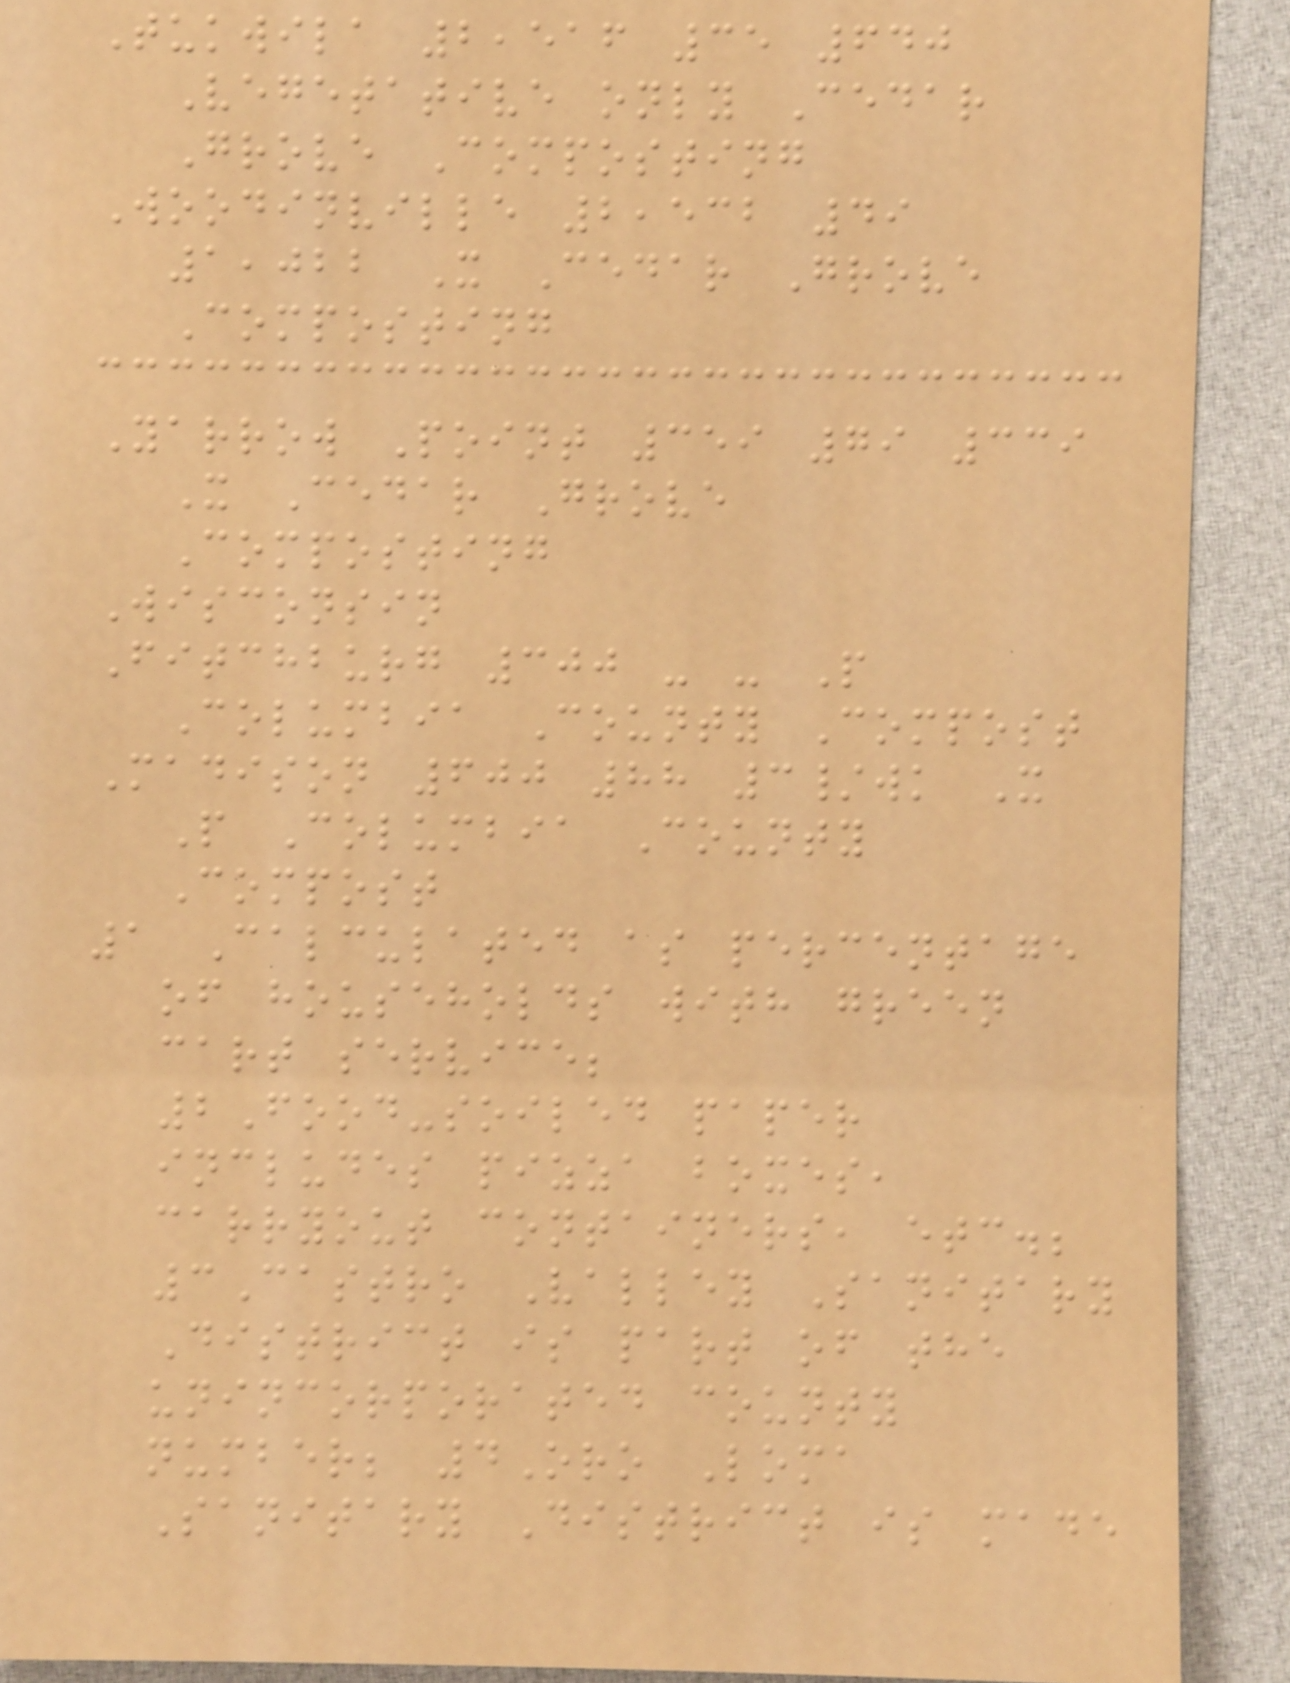Tukwila 2,516 35 640
Vegetative only Cedar
Grove Composting
Woodinville 2,532 49
1,022 X Cedar Grove
Composting
Yarrow Point 359 79 339
X Cedar Grove
Composting
Wisconsin
Fitchburg 300 - - P
Columbia County Compost
Madison 600 88 3/wk X
P Columbia County
Compost
1 Calculated as percentage
of households with green
cart service;
2Food-soiled paper
includes pizza boxes,
carryout containers, etc.;
3Castro Valley Sanitary
District is part of the
unincorporated county
number; 4Oro Loma
Sanitary District is made
